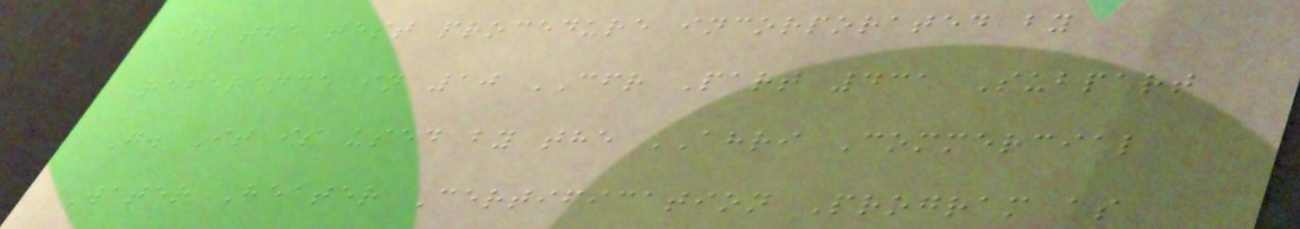in the test procedure incorporated by
reference in 10 CFR Part 431 Subpart
G. It is used by the AHRI Commercial
Water Heater Certification Program as
